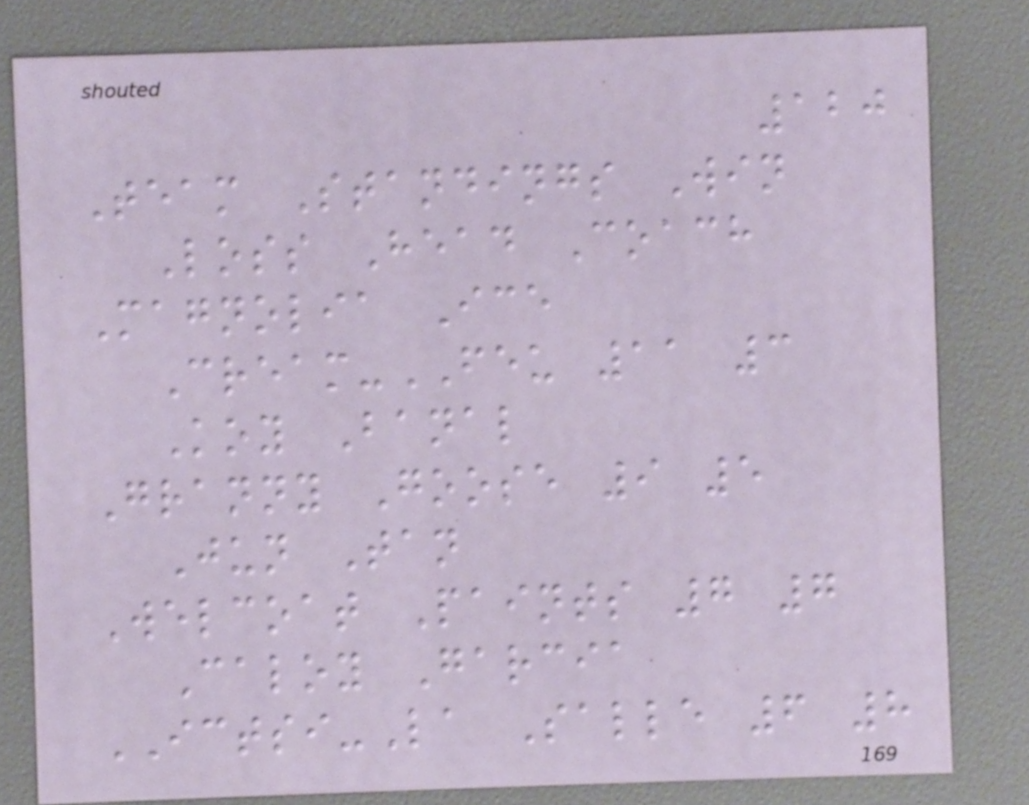120
Team Standings Win
Loss Head Coach
Magnolia Ice
Cream-FEU 11 3
Koy Banal
Granny Goose 9 5
Jun Tan
Welcoat Paints 7 7
Caloy Garcia
ICTSI-La Salle 6 8
